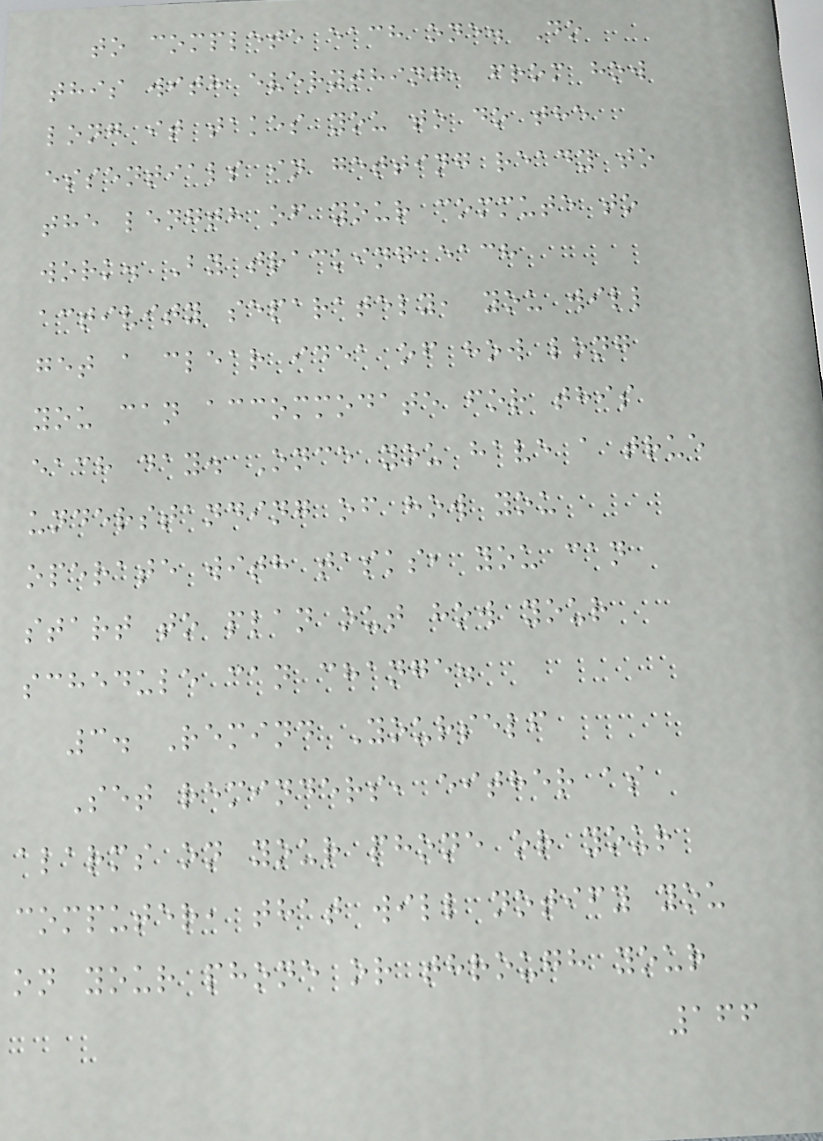to complete each one. Do
this with everything, from how
long it takes you to do the
essentials in getting ready to
the length of your commute to
work. By tracking each
activity separately, you will
get a clear idea of how long
you can accommodate for this
each day. Once you have a true
understanding of how you
operate with tasks, you can
start to plan out how your
schedule can change.
3. Remind Yourself
Set reminders, either as
alarms on your phone or your
computer, that will notify you
on your phone or through your
166
